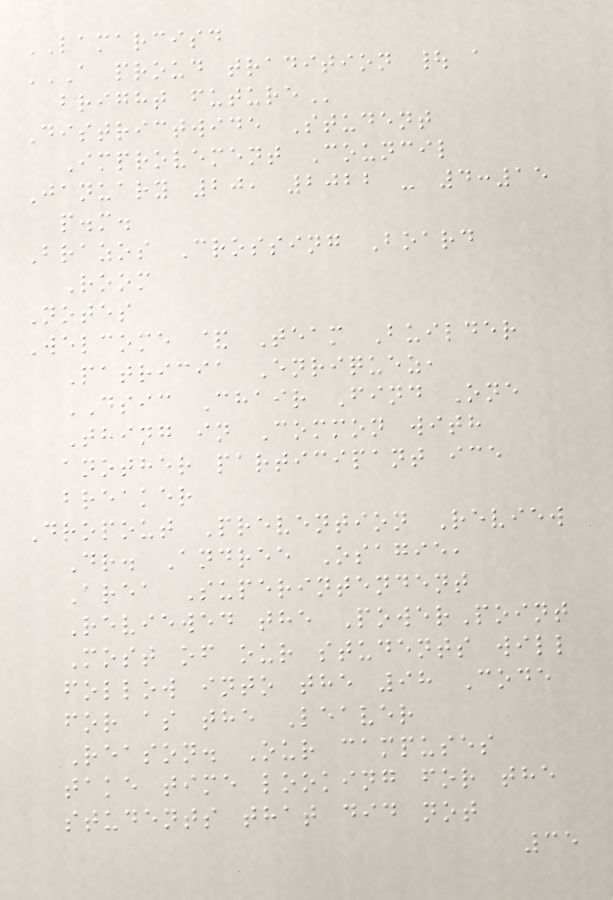LAMARCISD
A PROUD TRADITION | A
BRIGHT FUTURE
Districtwide Student
Improvement Council
January 20, 2022 - 4:15
p.m.
Brazos Crossing Board
Room
Notes
Welcome & Team Builder
Patricia Enriquez,
DSIC Chair Find One
Thing in Common with
another participant ice
breaker
Dropout Prevention Review
Dr. Andree Osagie,
Area Superintendent
Reviewed the PowerPoint
Most of our students will
follow into the 98 Code
for as the Leaver
Reason. Our campuses
take time looking for the
students that did not
35
